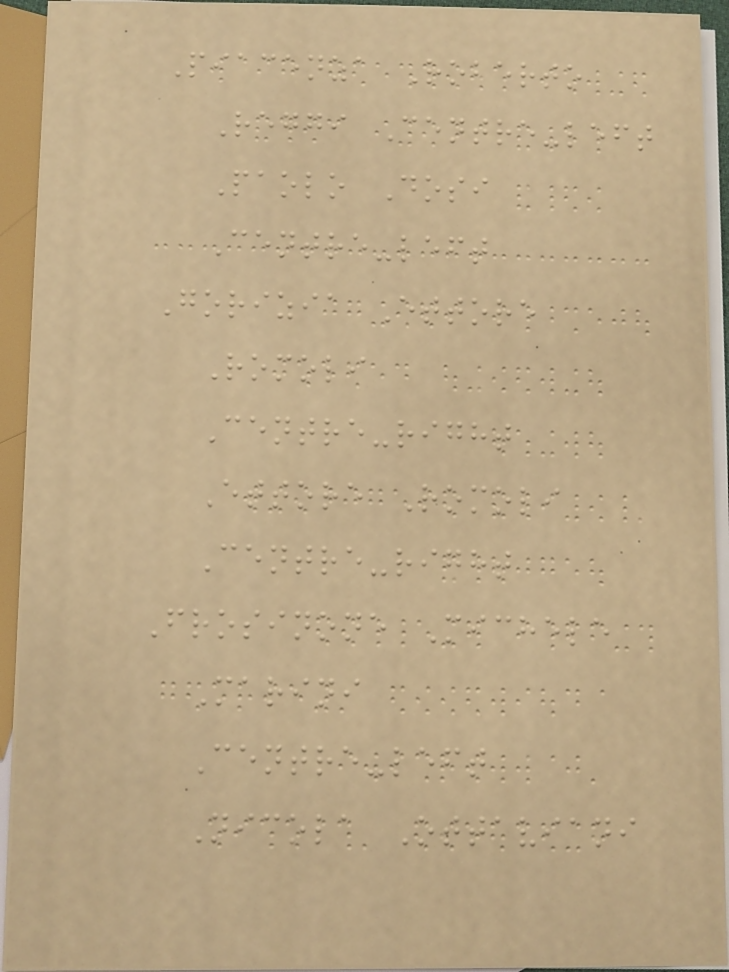Piacenza Roberto
Reggi Centre-left
Paolo Dosi
Centre-left
Gorizia Ettore
Romoli
Centre-right
Ettore Romoli
Centre-right
Frosinone Michele
Marini
Centre-left
Nicola Ottaviani
